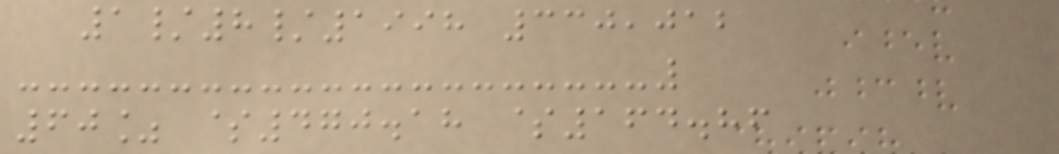1/8/1998 330,012
60% $470.18 $164.86
